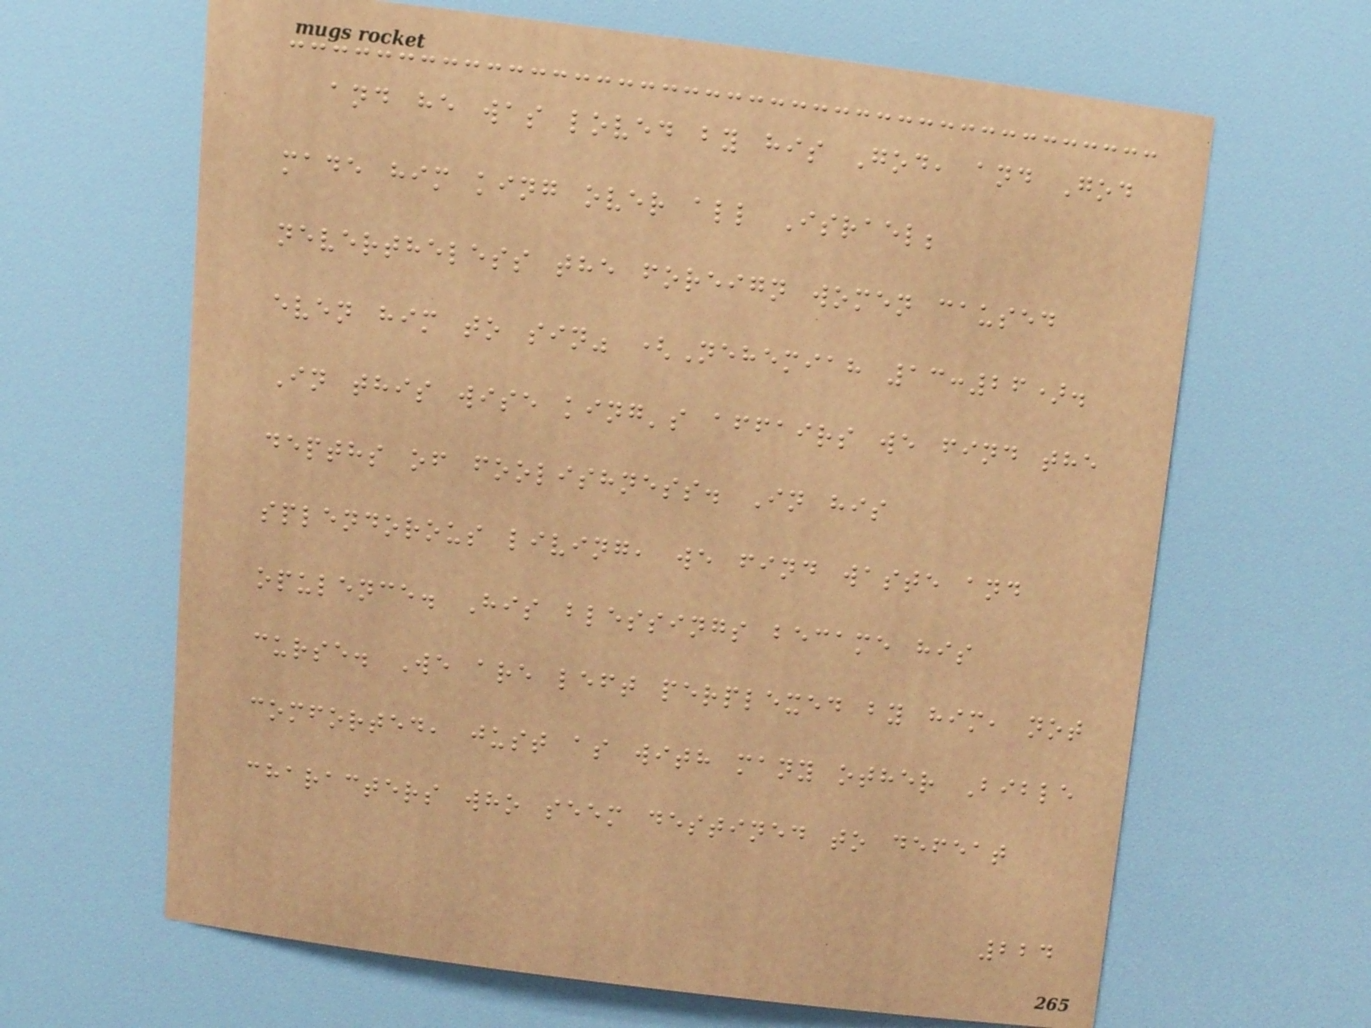and he was loved by his God, and God
made him king over all Israel;
nevertheless the foreign women caused
even him to sin" (Nehemiah 13:26).
In this wise king's affairs we find the
depths of foolishness. In his
splendorous living, we find waste and
opulence. His blessings became his
curse. We are left perplexed by him, not
comforted, just as with many other Bible
characters who seem destined to defeat
224
